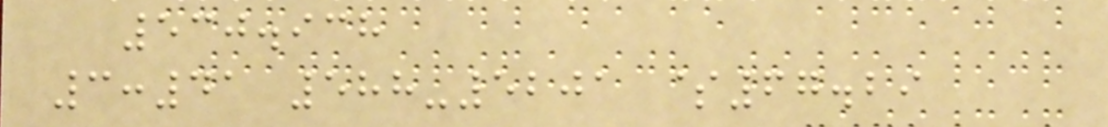530.938
3:41 588-5201 $67.29
